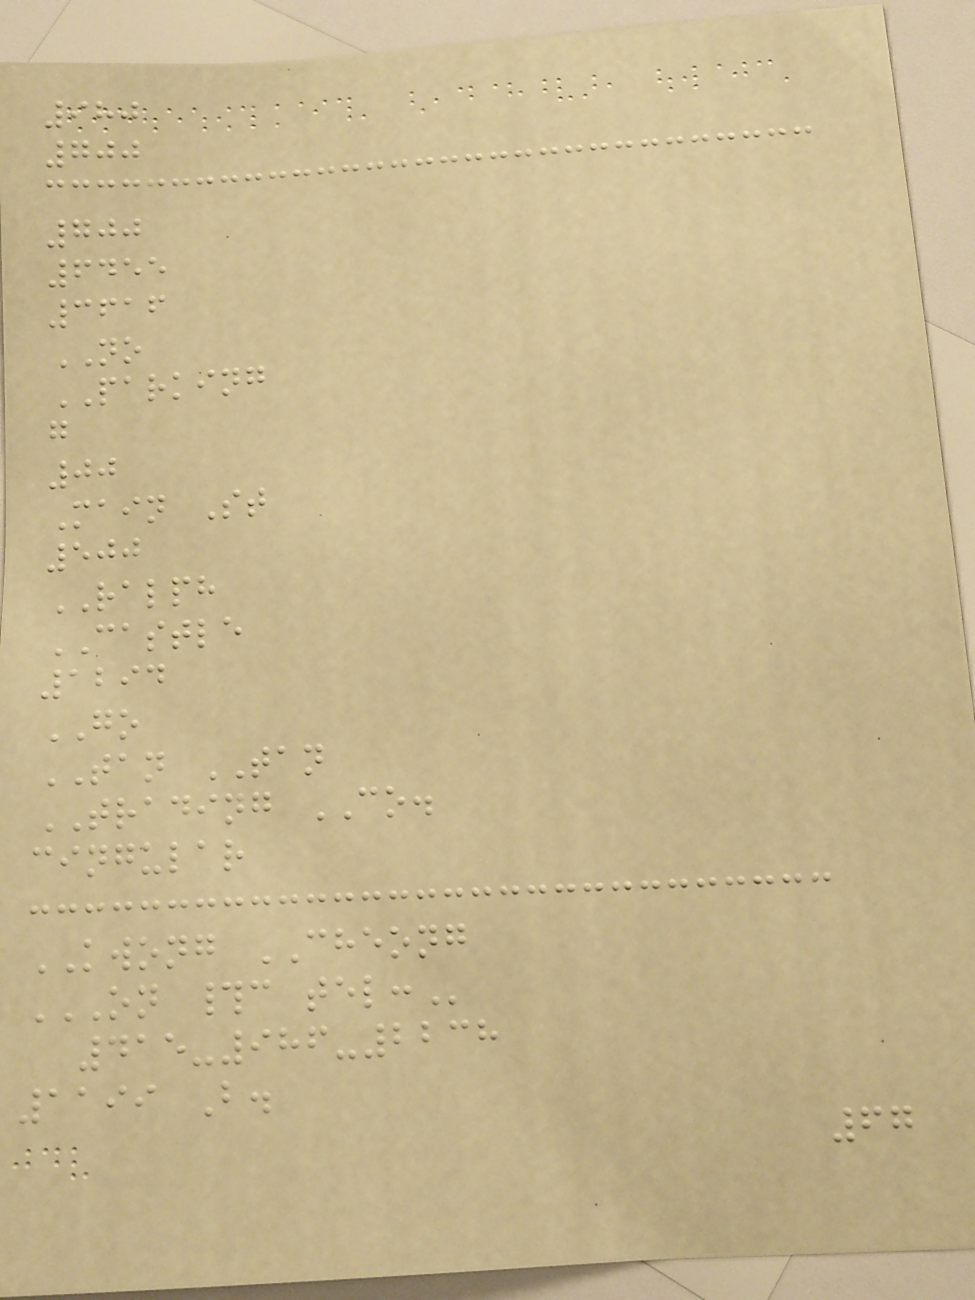980
700
700
6455
3616
NO
PARKING
g
00
Main St
500
RALPH
CASTLE
1294
GO
TAN TAN
TRADING CO.
cingular
KWONG CHEONG
ON #C TEL:
415-986-2238
1199 B.
67
